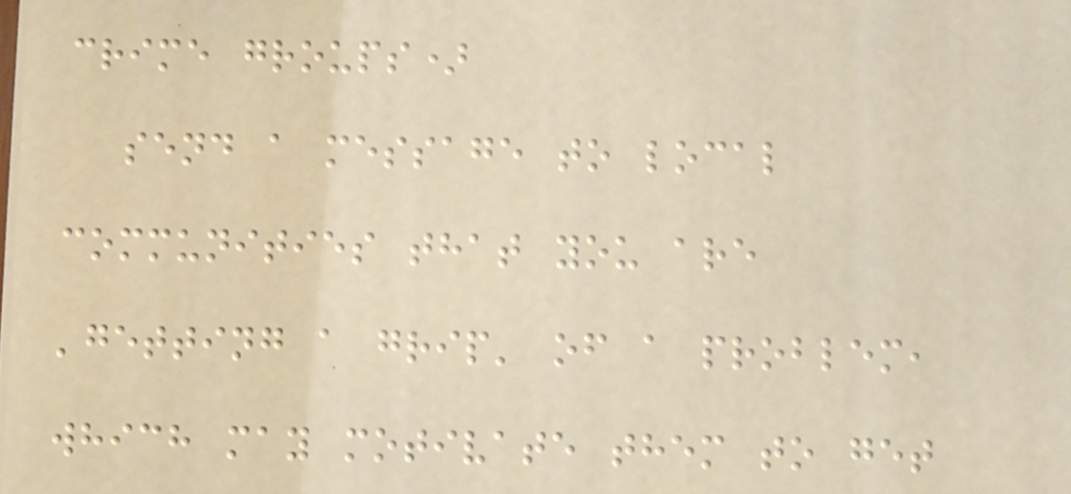crime groups)
send a message to local
communities that you are
'getting a grip' of a problem,
which may motivate them to get
